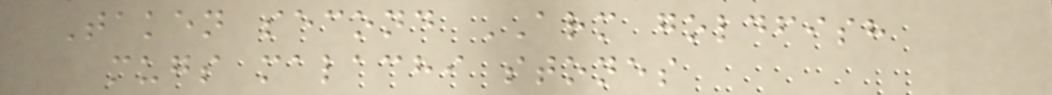Taken second ARM goldfish
mugs malachi stones
